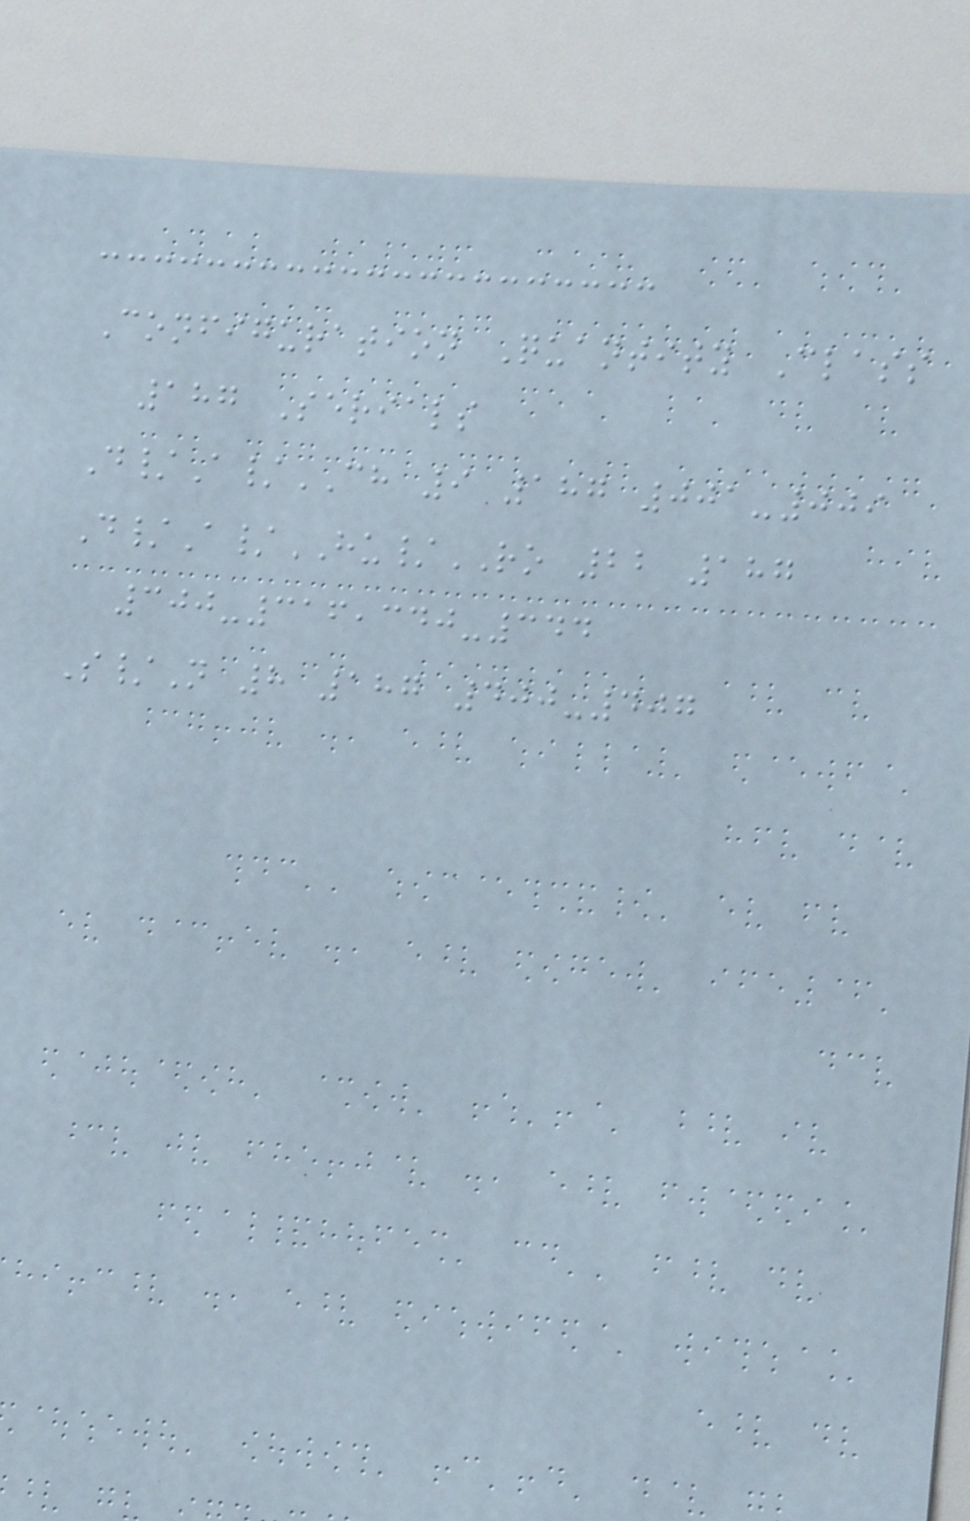Configuration Quantity Class
187 Serials
D/A/CH 9 187 001-009
D/A/HU/RO 22 187
300-316,340-344
S/N 8 187 400-407
